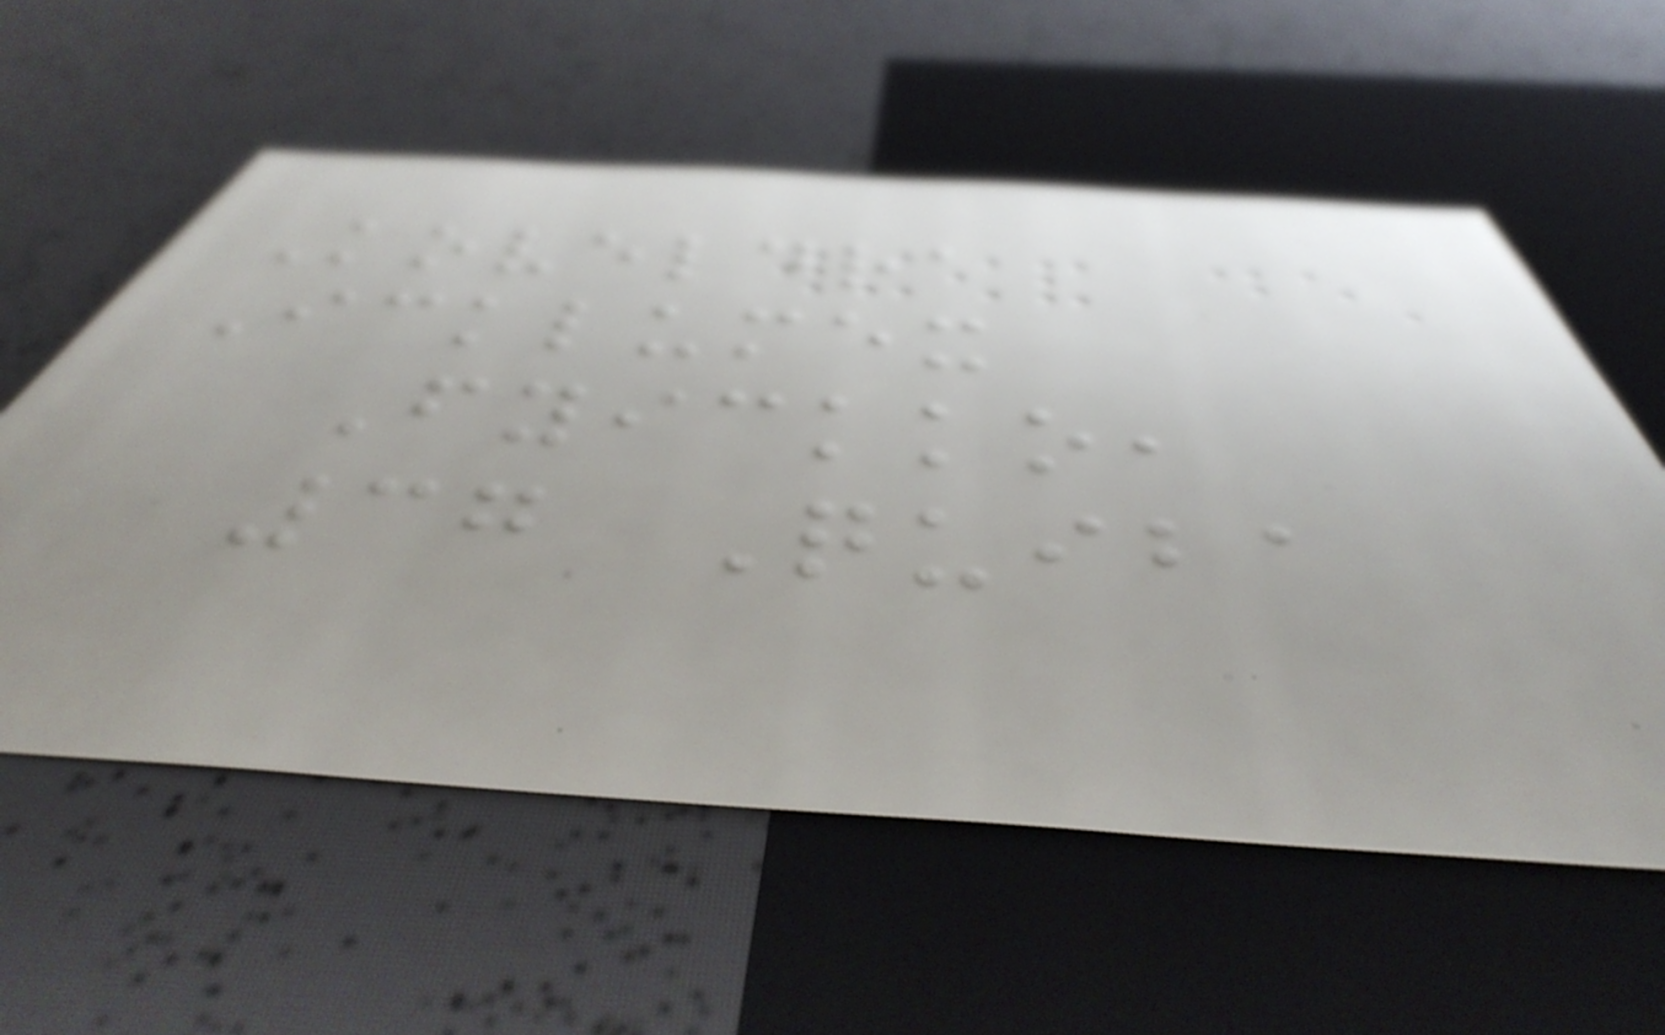Koveldra
Icklumex
Fyickko,
37 Quiba
